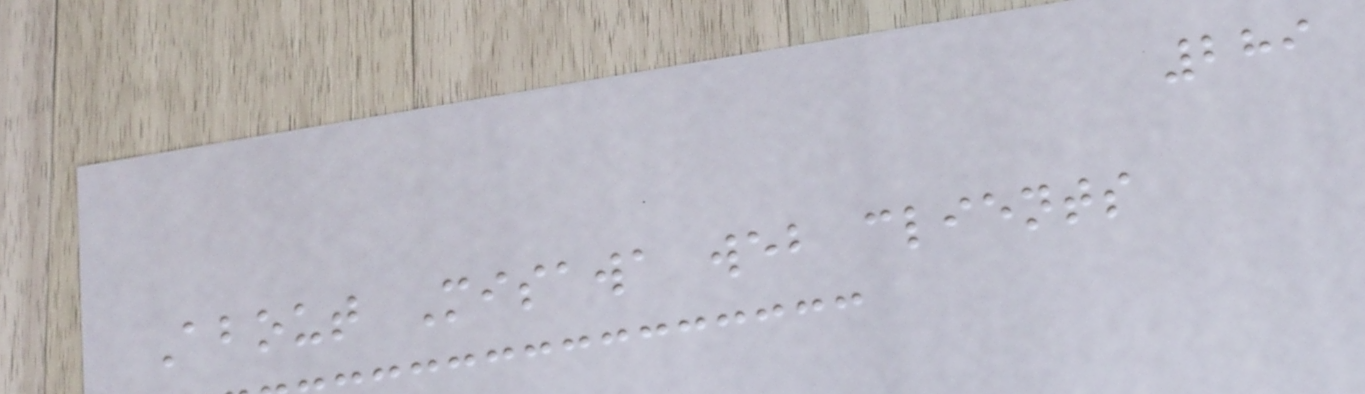289
About Misawa web clients
